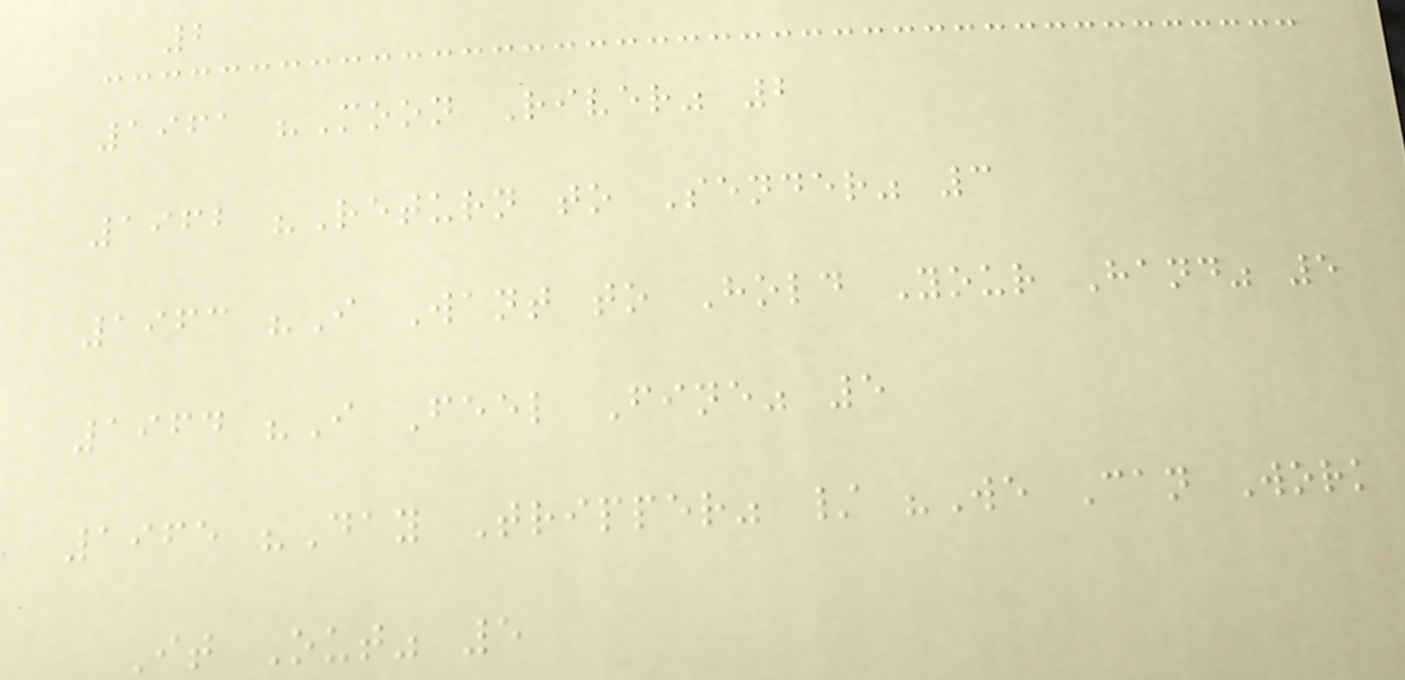2
1961 "Moon River" 2
1962 "Return to Sender" 3
1963 "I Want to Hold Your Hand" 5
1964 "I Feel Fine" 5
1965 "Day Tripper" / "We Can Work
It Out" 5
